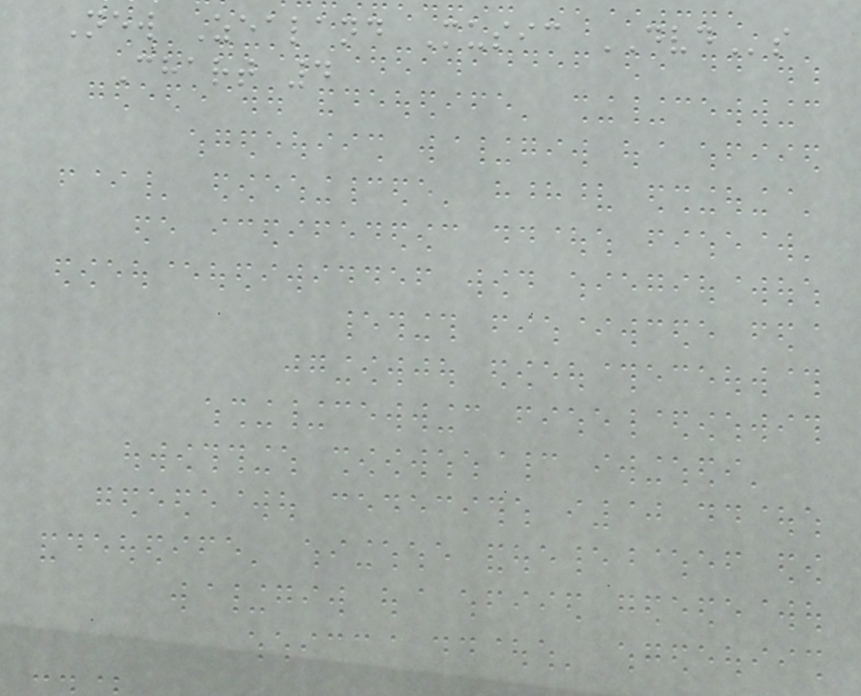New Zealand Music DVDs
Chart 4
